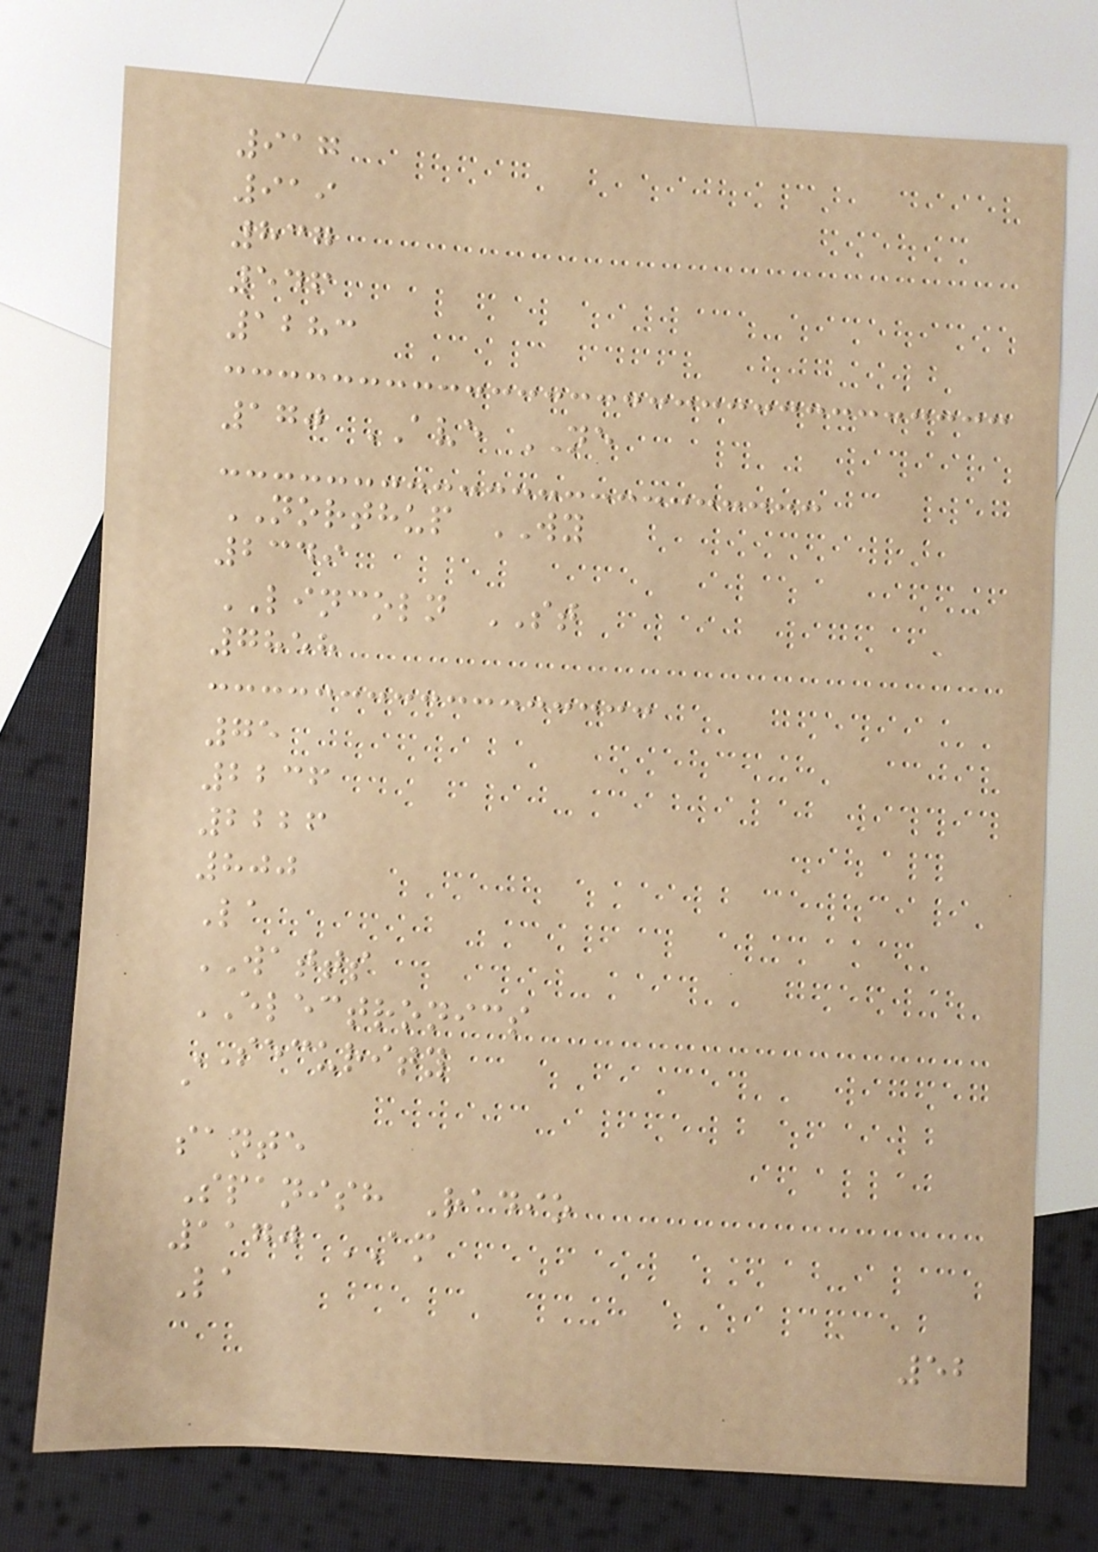917
919
837
546
1283
170 AVE NE
NORTHUP WY
2349
LINCOLN ST
7858
75
2236
2226
800
La
WATTS
ELECTRONICS
SECURITY
a
sante
Spanish Radio
1170 AM
La
52
